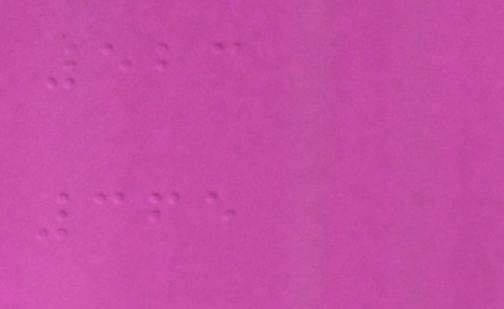523
365
